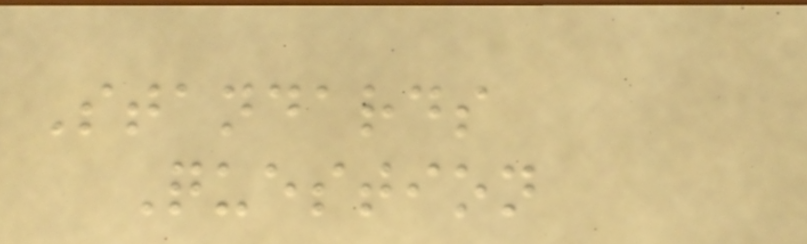Standards
Question
